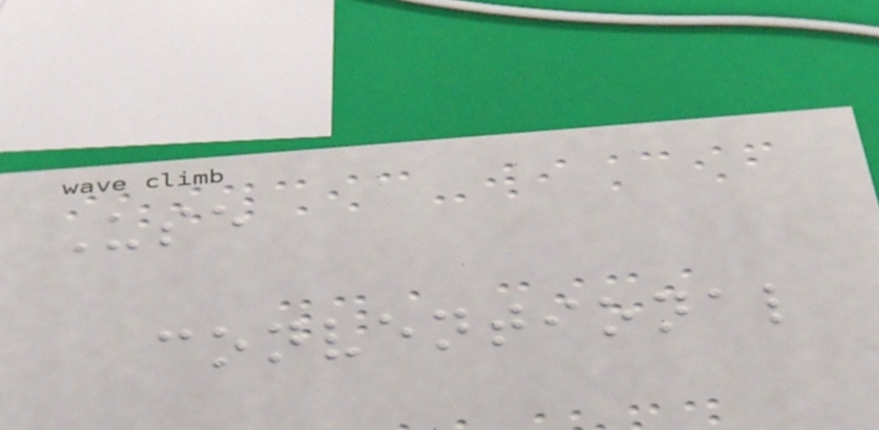Use
conventional
